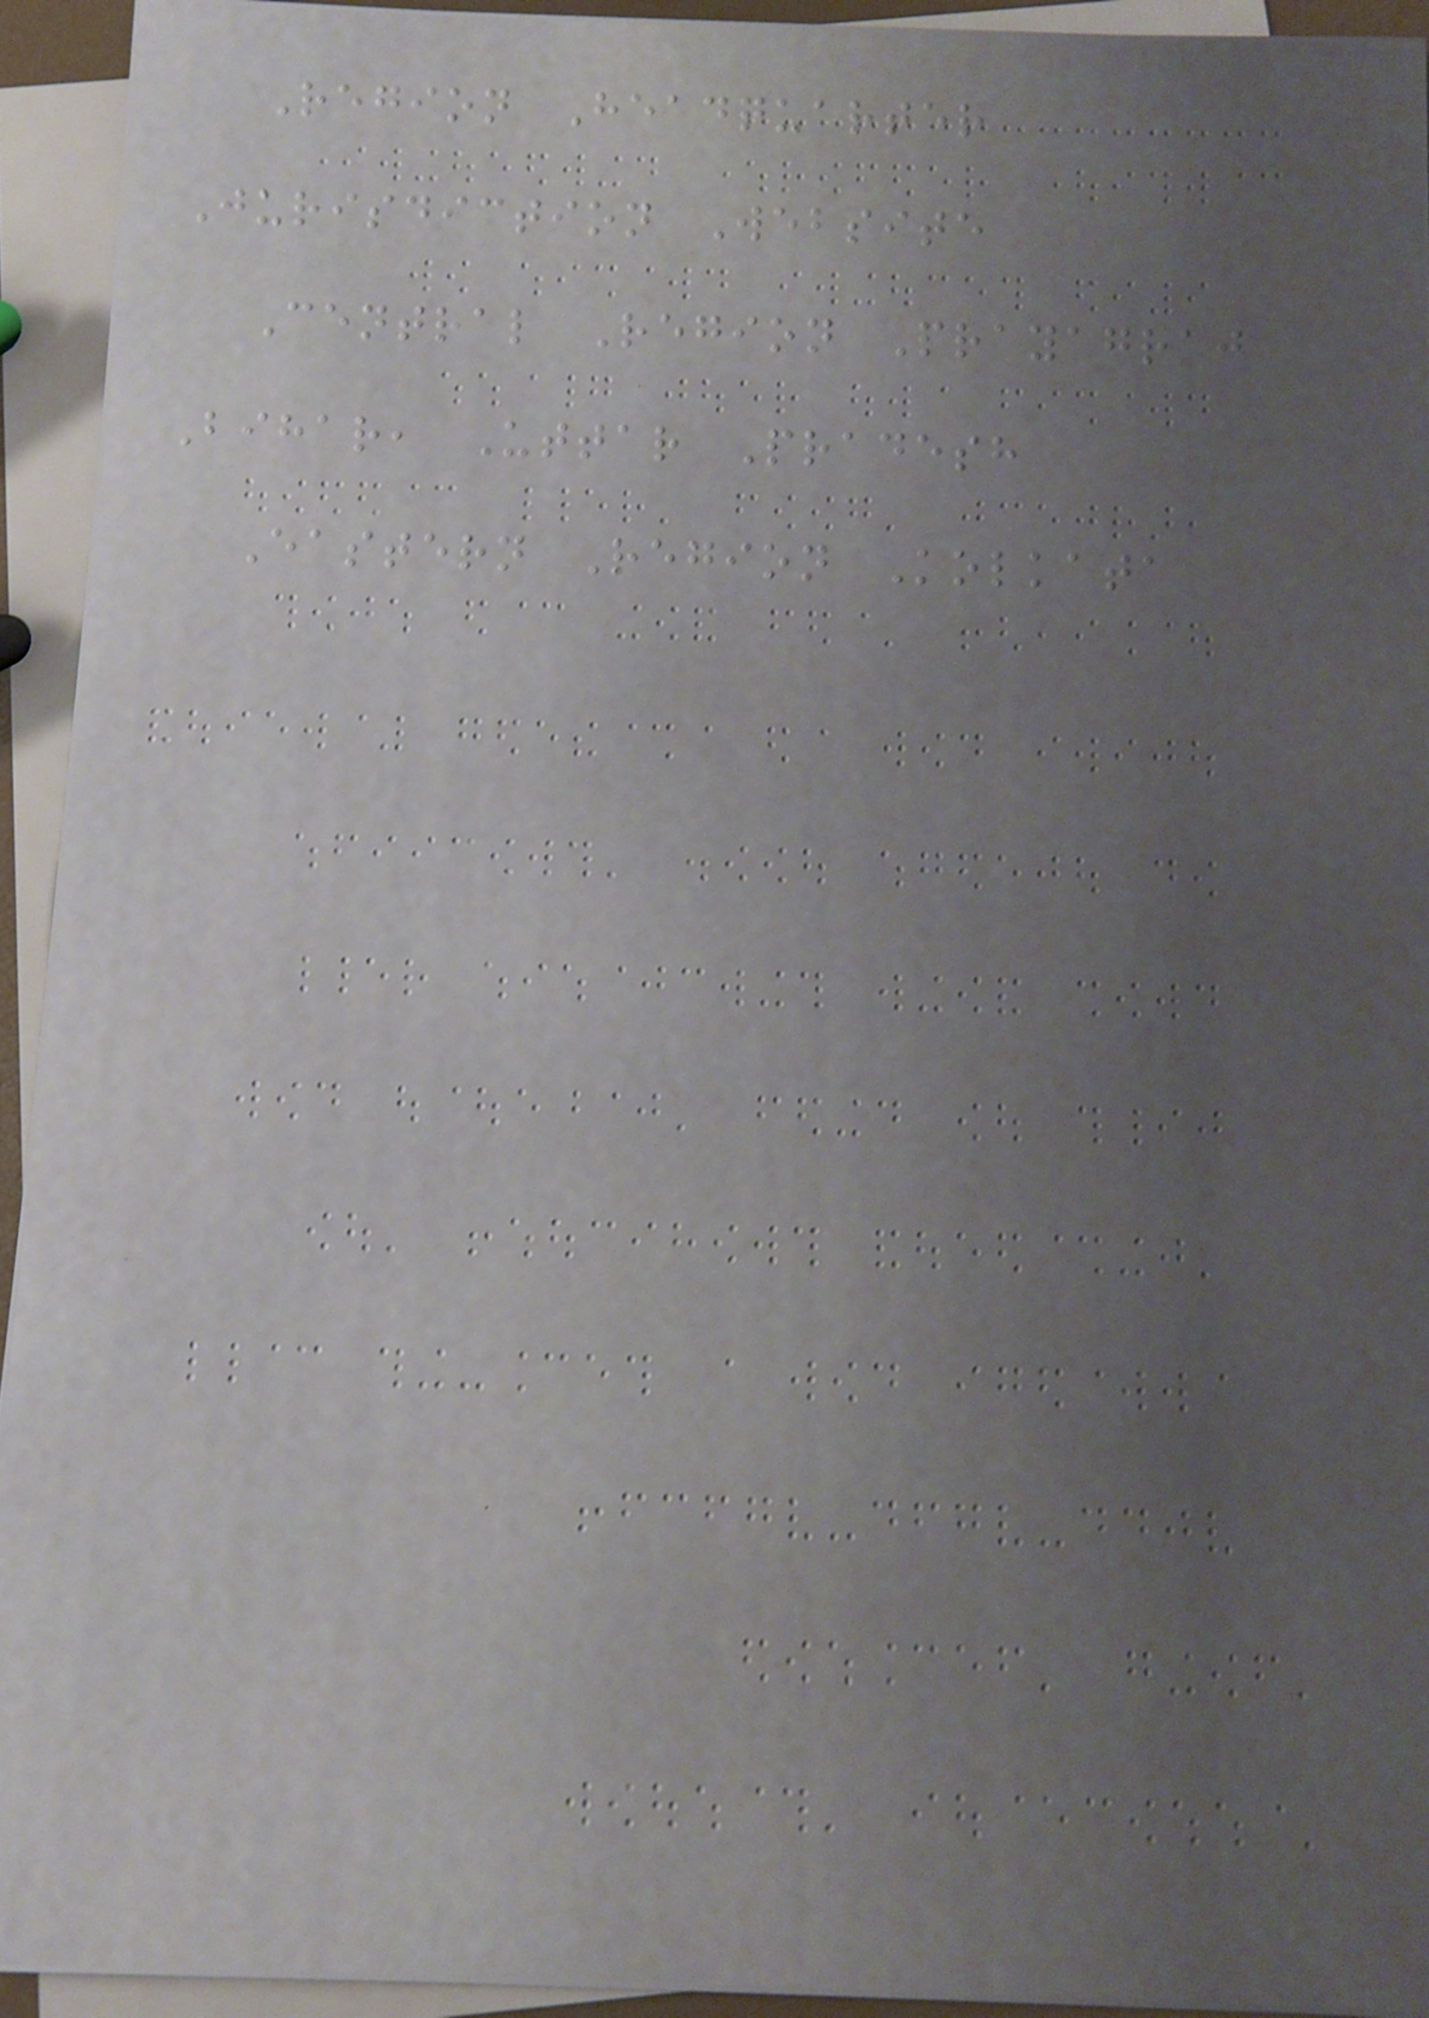Region Headquarter
Jurisdiction Website
Central Region Prayagraj
Bihar, Uttar Pradesh
Eastern Region Kolkata
